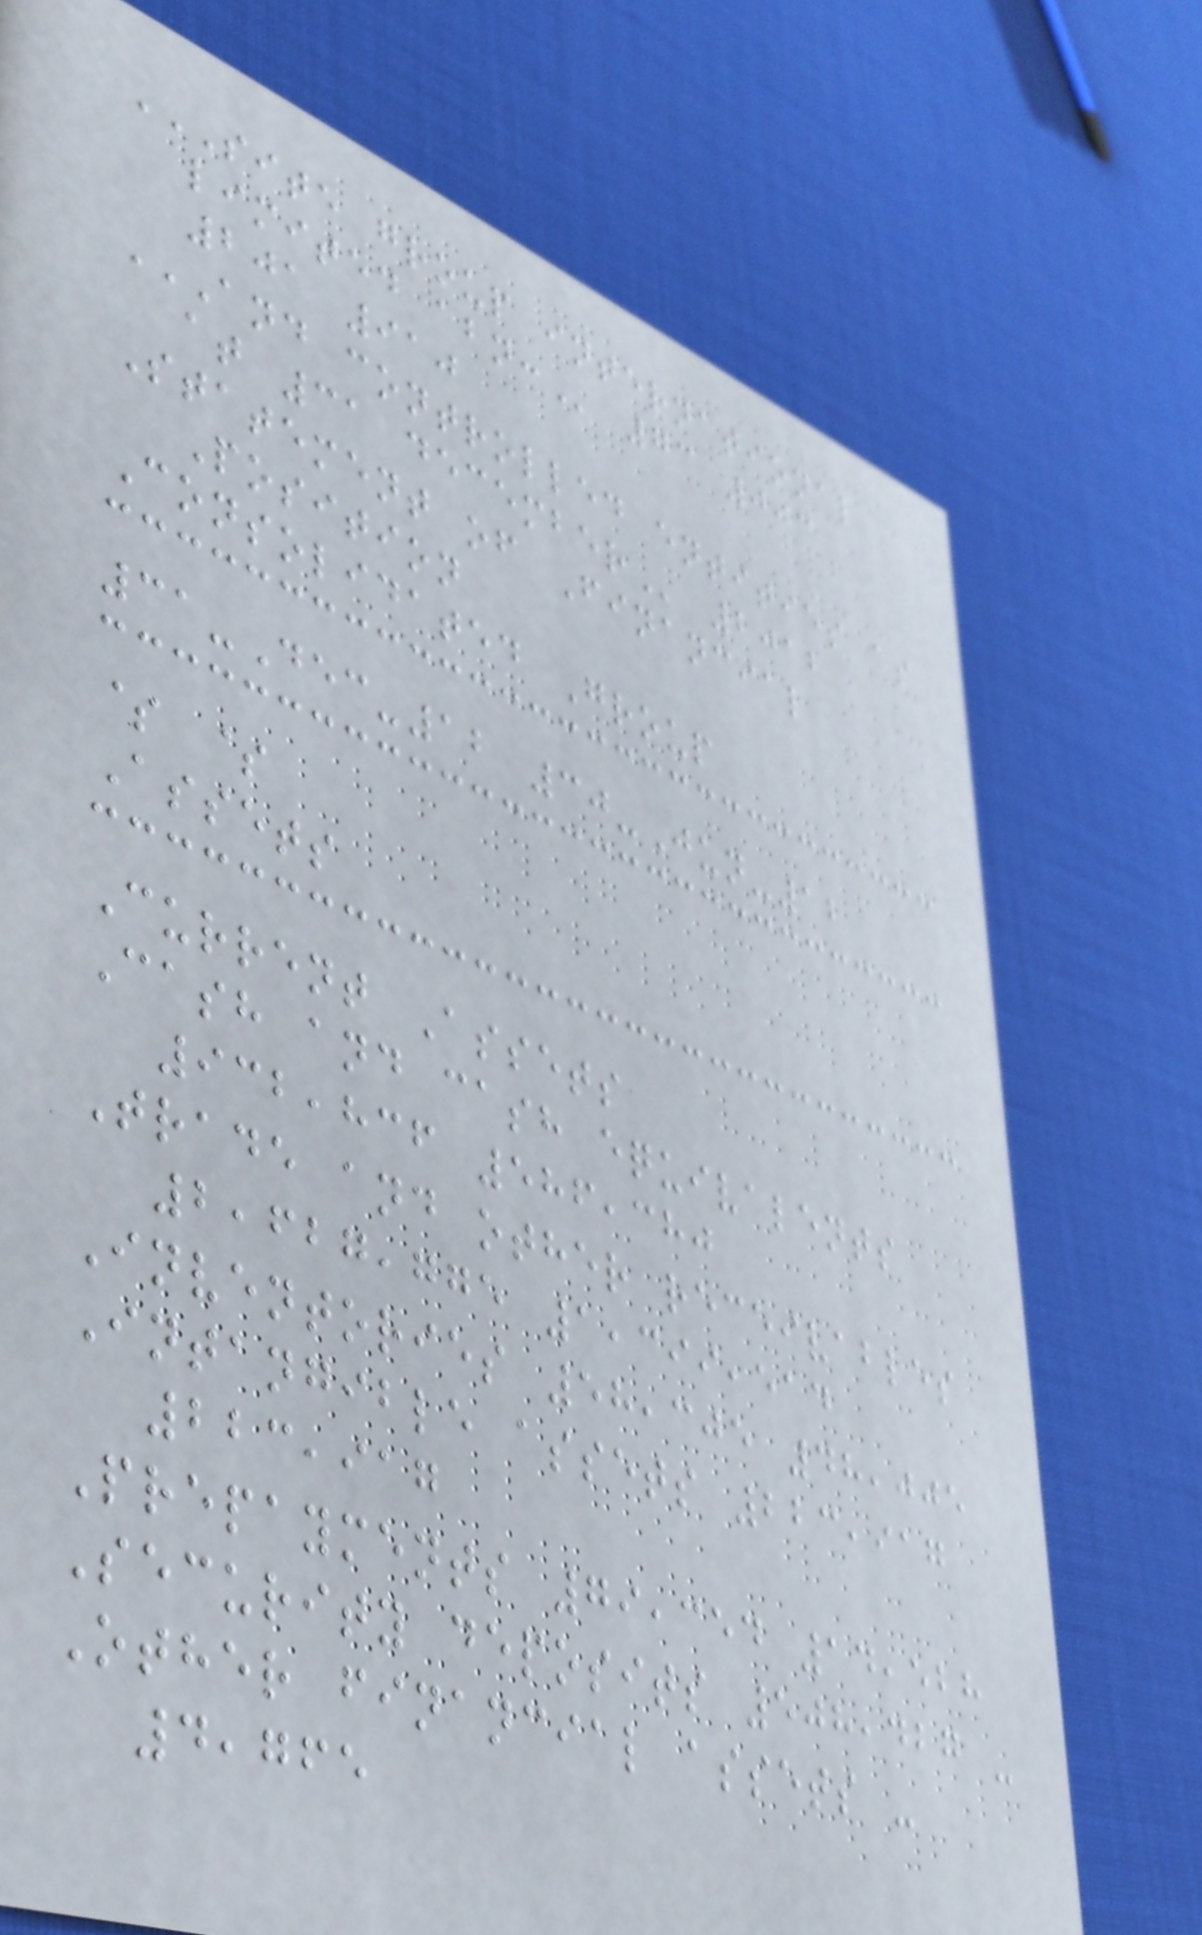SITE GROUP INTERNATIONAL
LIMITED ABN: 73 003
201 910
AND CONTROLLED ENTITIES AS
AT 31 DECEMBER 2012
Statement of Financial
Position
Consolidated Group
31-Dec-12 30-Jun-12
$ $
Assets
Current Assets
Cash and cash equivalents
932,836 586,380
Trade and other receivables
2,627,775 1,399,514
Inventories 58,305 48,005
Intangible assets 223,917
223,917
Prepayments 79,354 14,528
Security deposits 508,427 -
Other financial assets -
4,765
